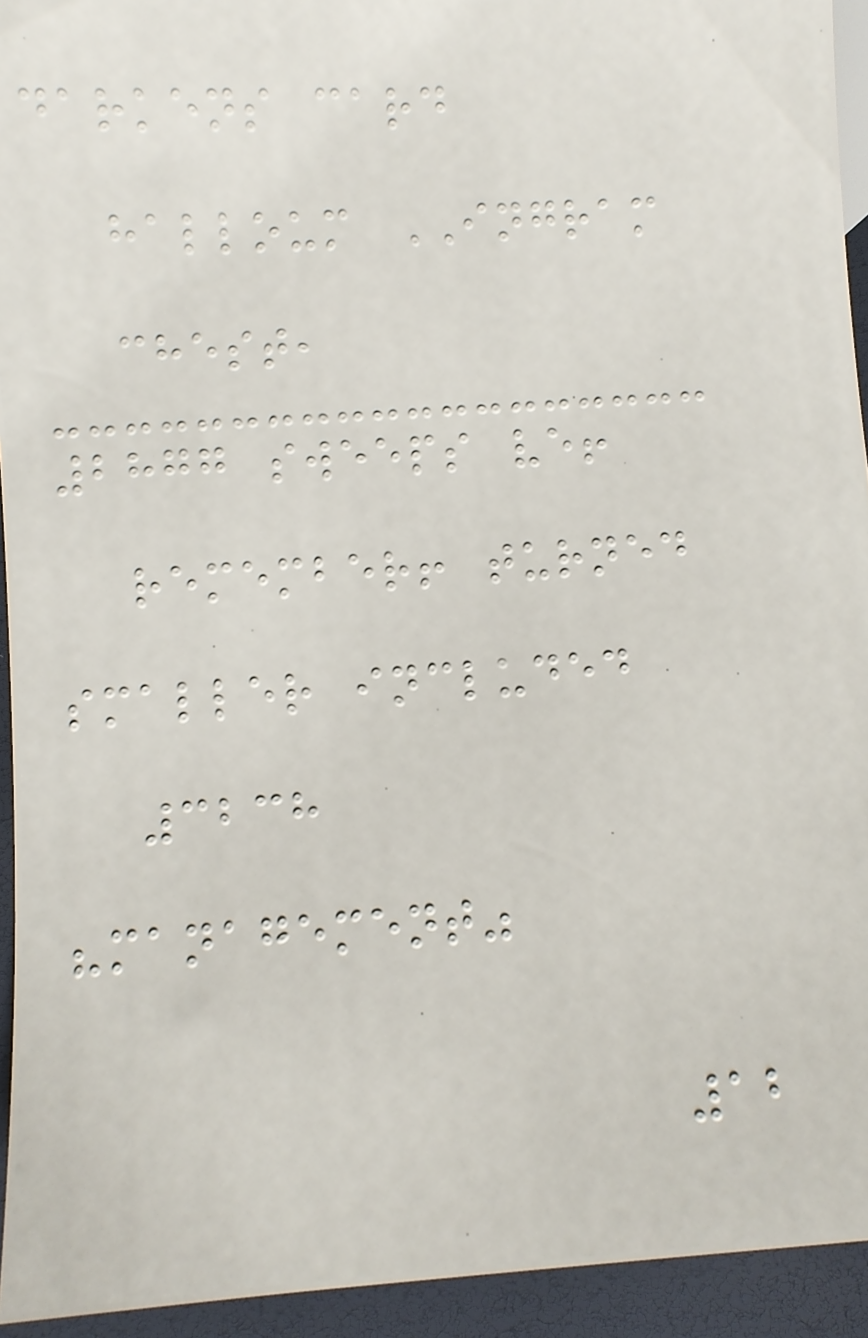darkens card
halloum INGRAM
chest,
2877 sweeps ve!
remember! turned
smaller included
3238
"management"
12
